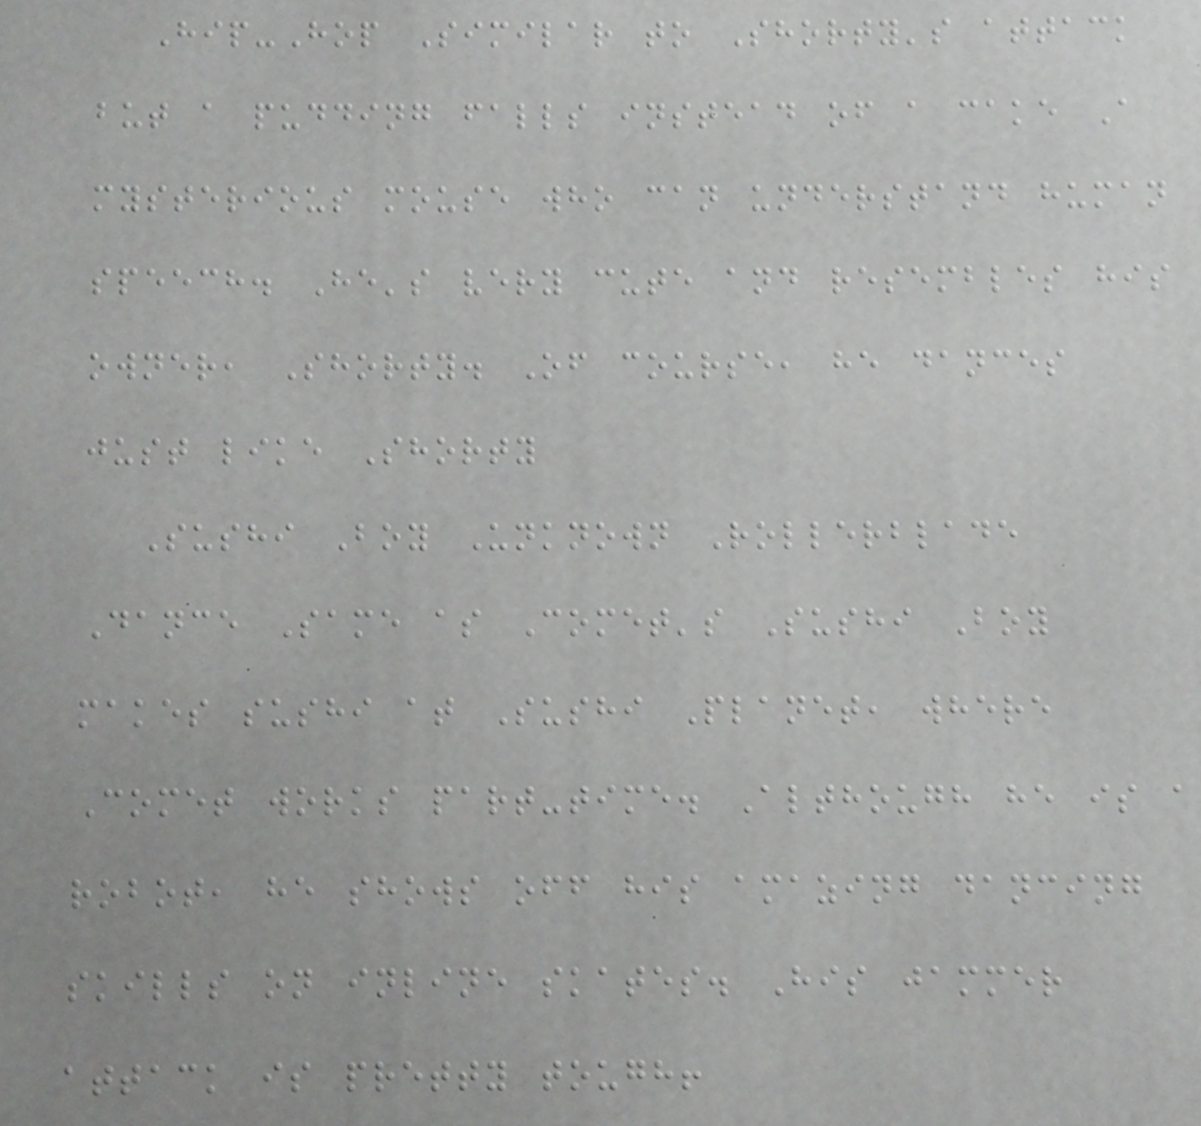Hip-Hop Similar to Shorty's attack
but a pudding falls instead of a cake A
mysterious mouse who can understand human
speech. He's very cute and resembles his
owner, Shorty. Of course, he dances
just like Shorty
Sushi Boy Unknown Rollerblade
Dance Same as Comet's Sushi Boy
makes sushi at Sushi Planet, where
Comet works part-time. Although he is a
robot, he shows off his amazing dancing
skills on inline skates. His jammer
attack is pretty tough!
